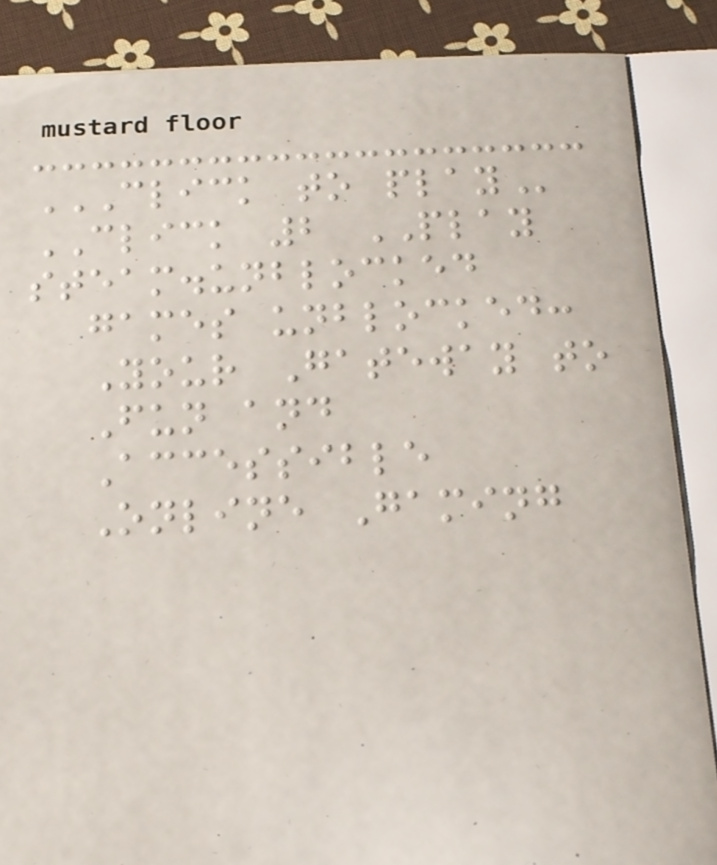CLICK TO PLAY
CLICK 2 PLAY
steam.unblocked
games unblocked:
Your Gateway to
Fun and
Accessible
Online Gaming
